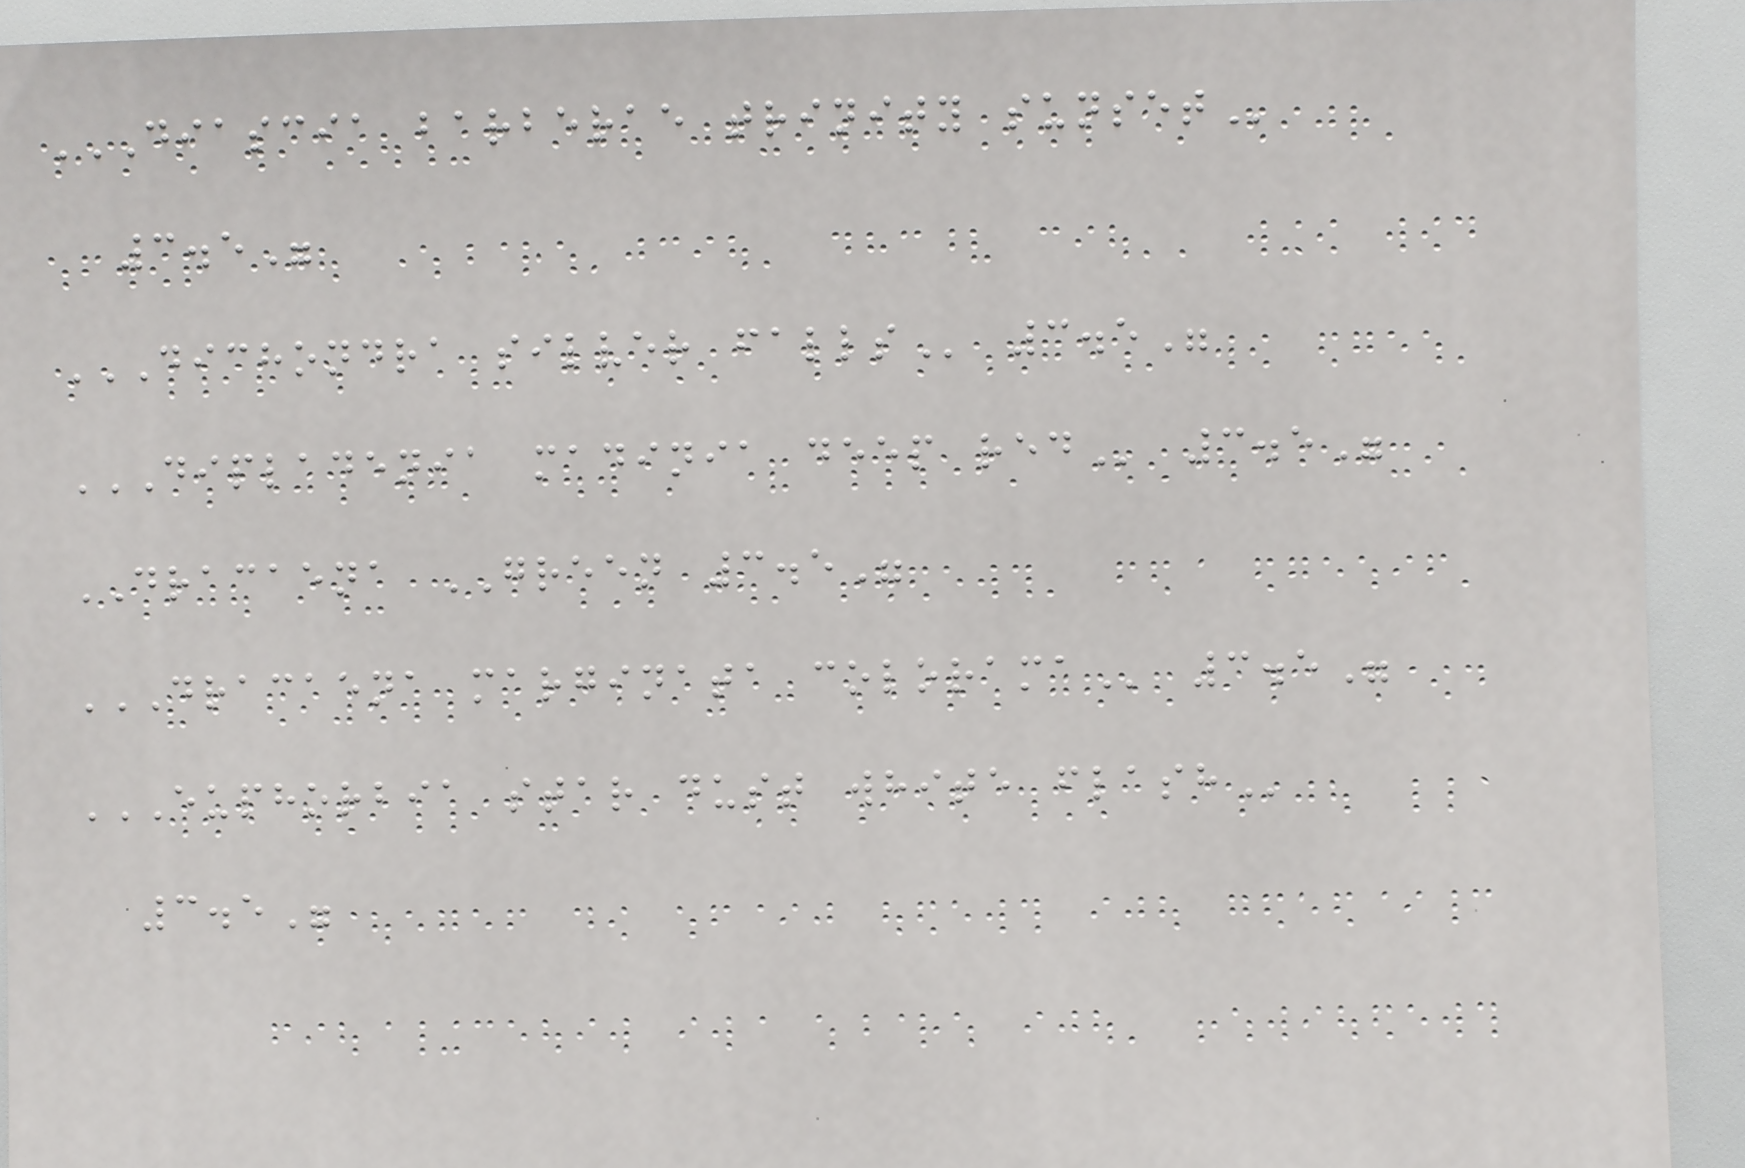DIASCIA BARBERAE TRINITY SUNSET
3.5"
DICHONDRA SILVER FALLS 3.5"
DIPLADENIA MADINIA DEEP RED 3.5"
DRACAENA GREEN 3.5"
DRACAENA MARGINATA COLORAMA 3.5"
EUPHORBIA STAR DUST WHITE FLASH
3.5"
